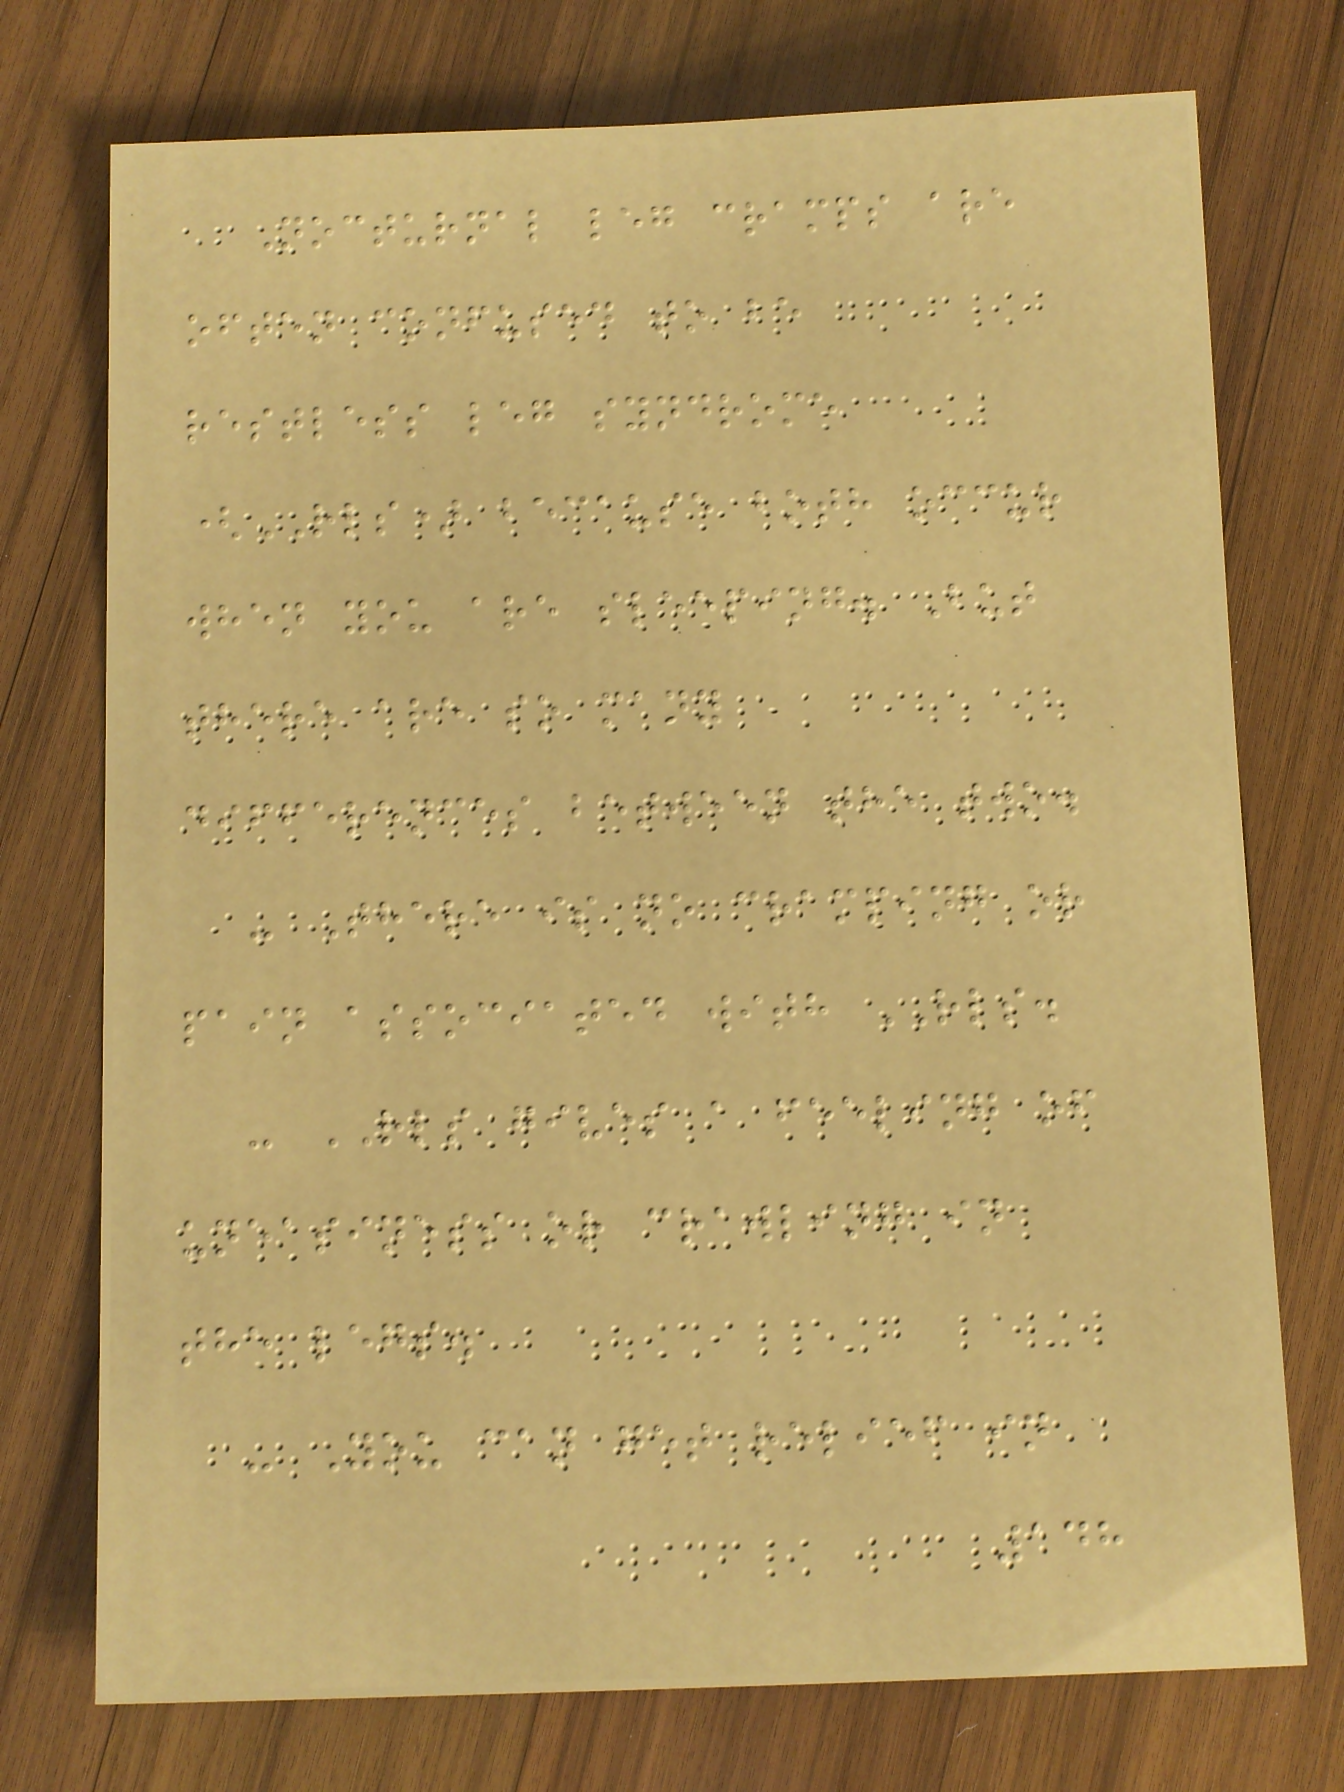Nocturnal leg cramps are
often confused to be
restless leg syndrome
(RLS) because both occur
when you are sleeping. But
there are so many
differences between the two.
- There is no cramping or
pain associated with RLS.
- RLS gives a feeling of
uneasiness or crawling in
the legs.
- You can get relief in
148
